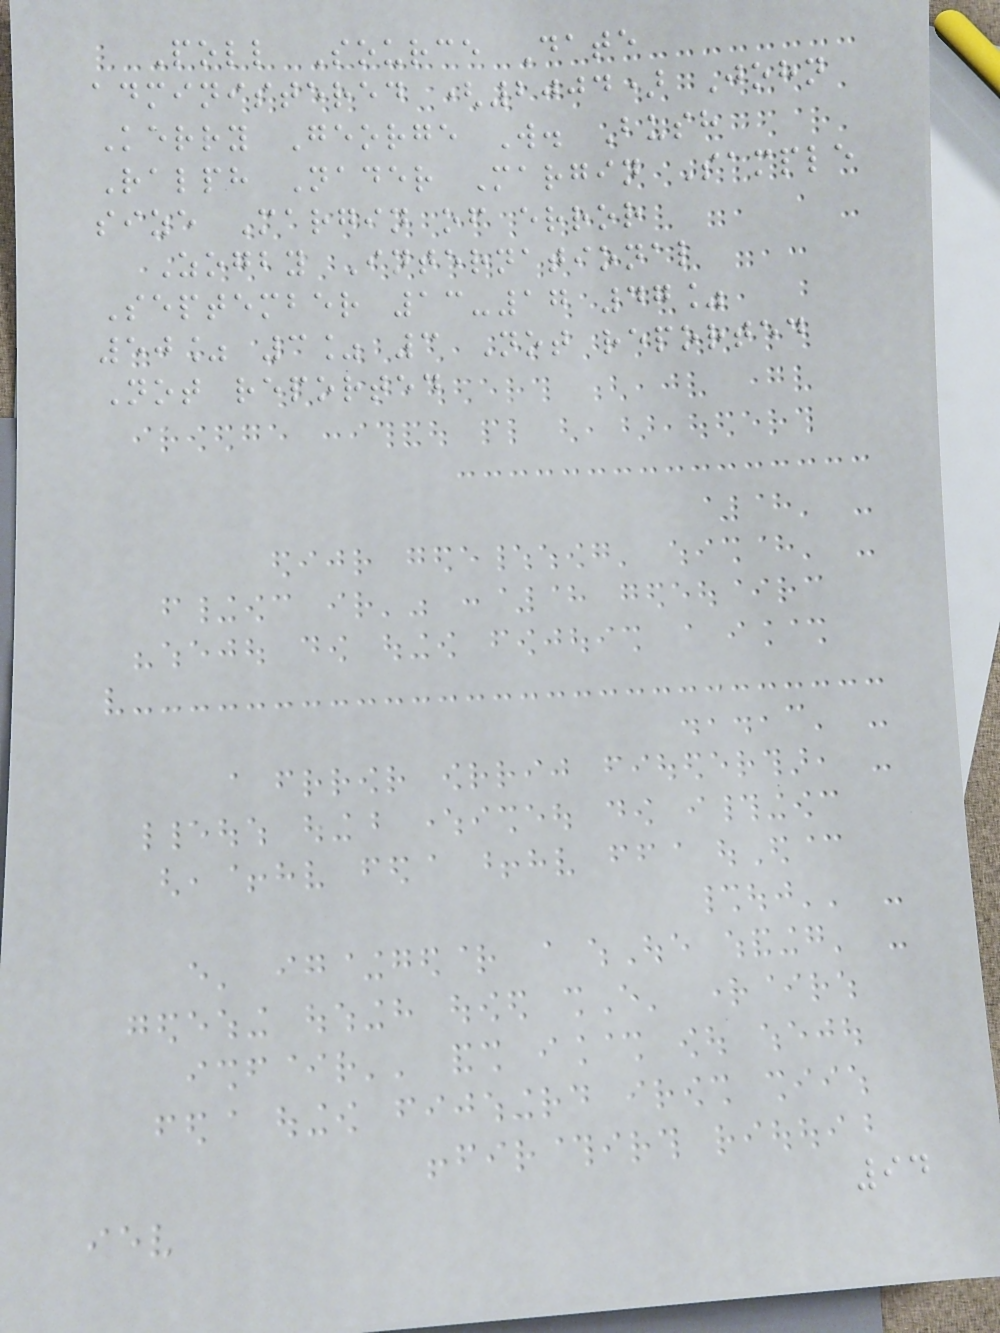Poll Source Date
administered (2004) John
Kerry George W. Bush
Ralph Nader Margin Sample
size Margin of error
Zogby International
September 13-17 47%
50% 3% 3 Not reported
Not reported
94
